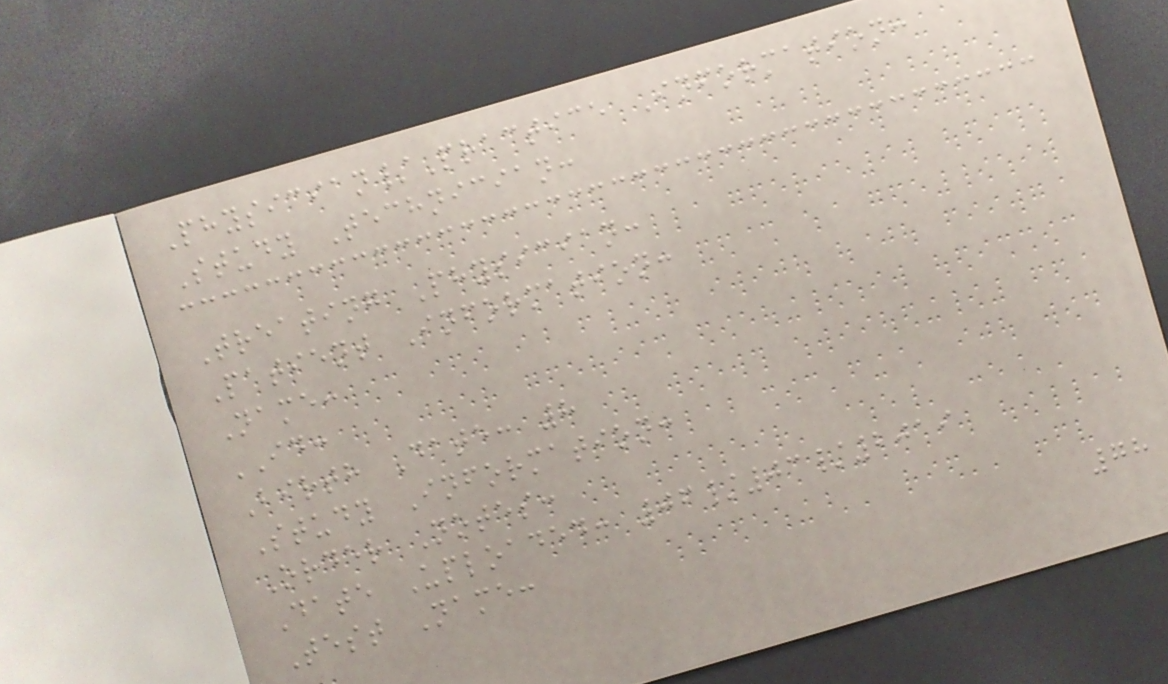Physician/Practice Information:
Study Technician:
Treating Physician:
Patient Information:
Name:
ID:
Birth Date: 8
Study Information:
Order Notes:
Date Uploaded: 06/03/2019
Test Name:
78
